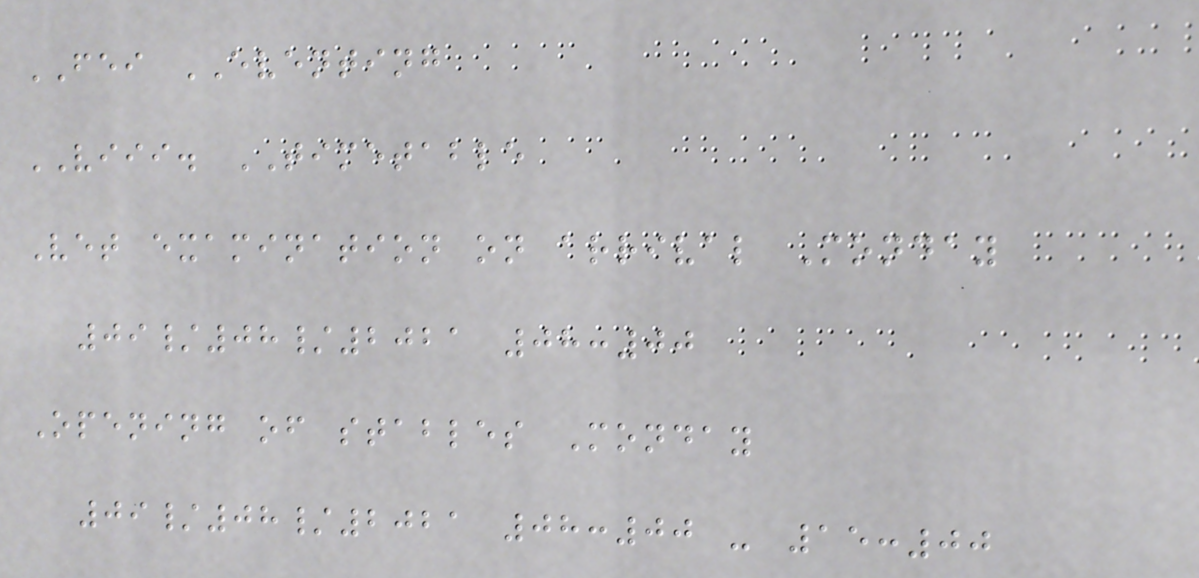FEI EVENTING
VIII. TIMETABLE
Vet examination on arrival Monday
09/08/2021 08:00
Opening of stables Monday
09/08/2021 08:00 - 15:00
